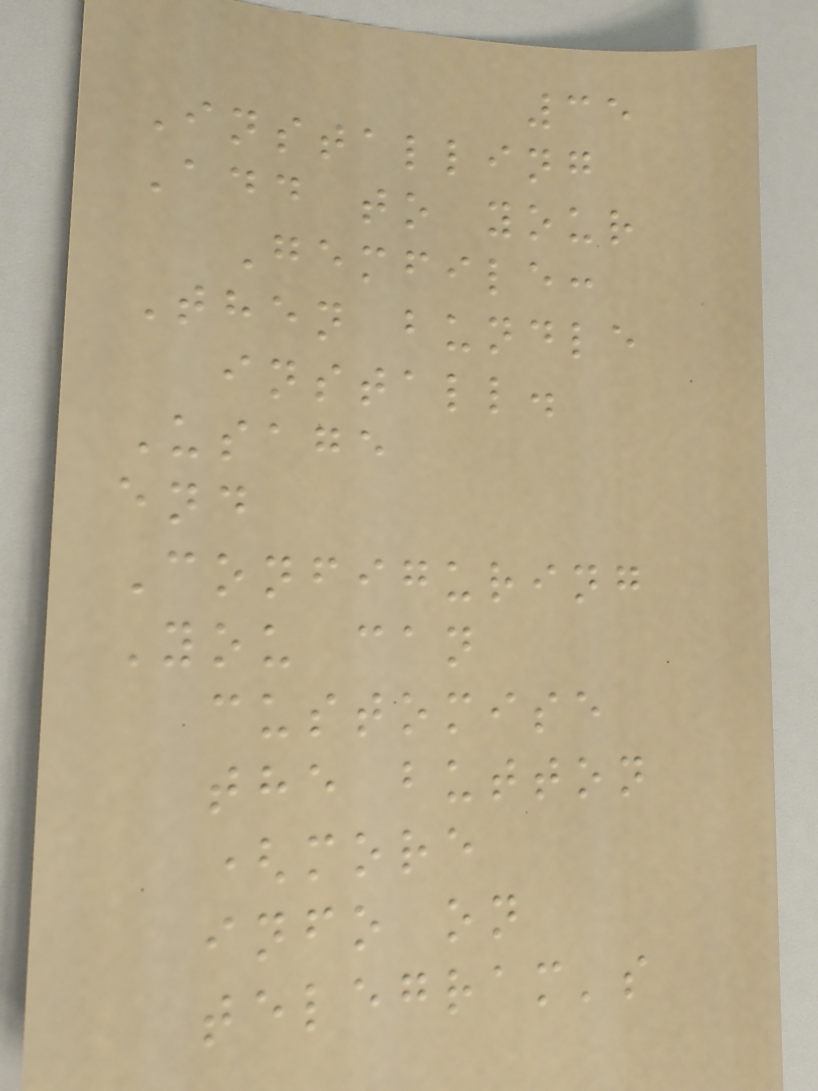35
Installing
Add to your
Gemfile:
Then bundle
install.
Usage
end
Configuring
You can
customise
the button
(more
info on
telegram's
